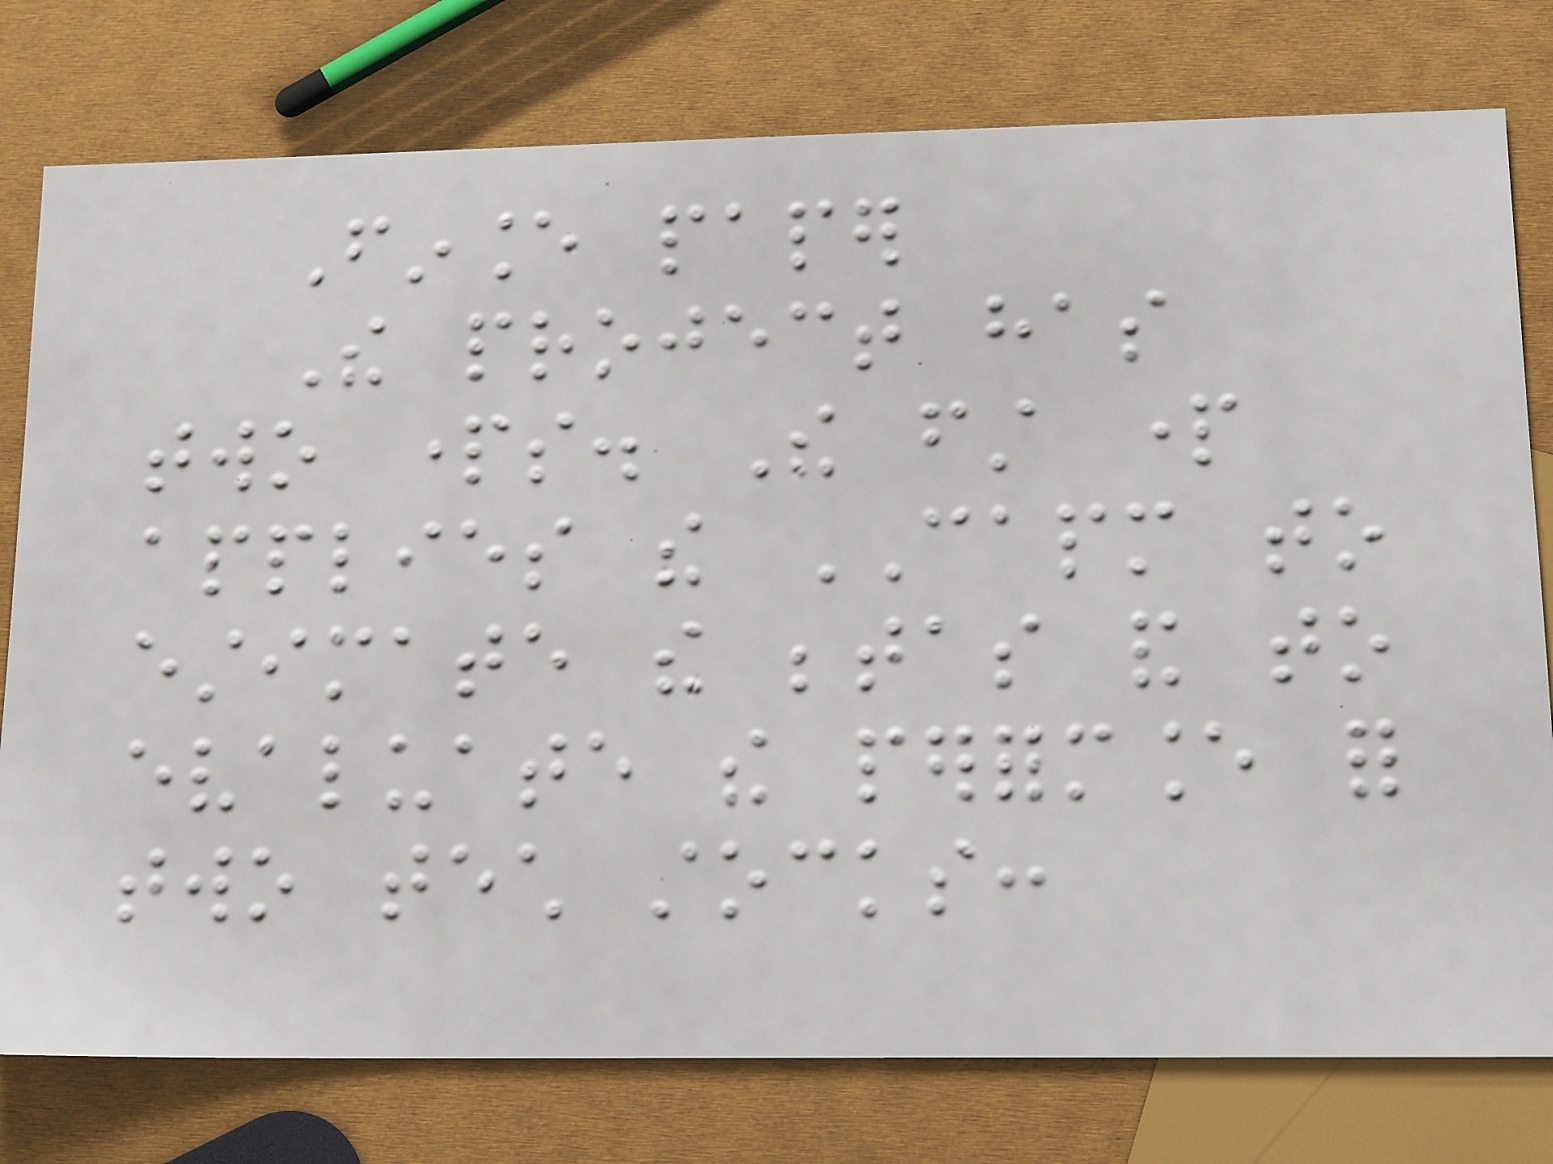Finance paper
The project has
two parts. The first part
applies the CAPM to
estimate the betas and to
evaluate the performance for
two tech stocks:
